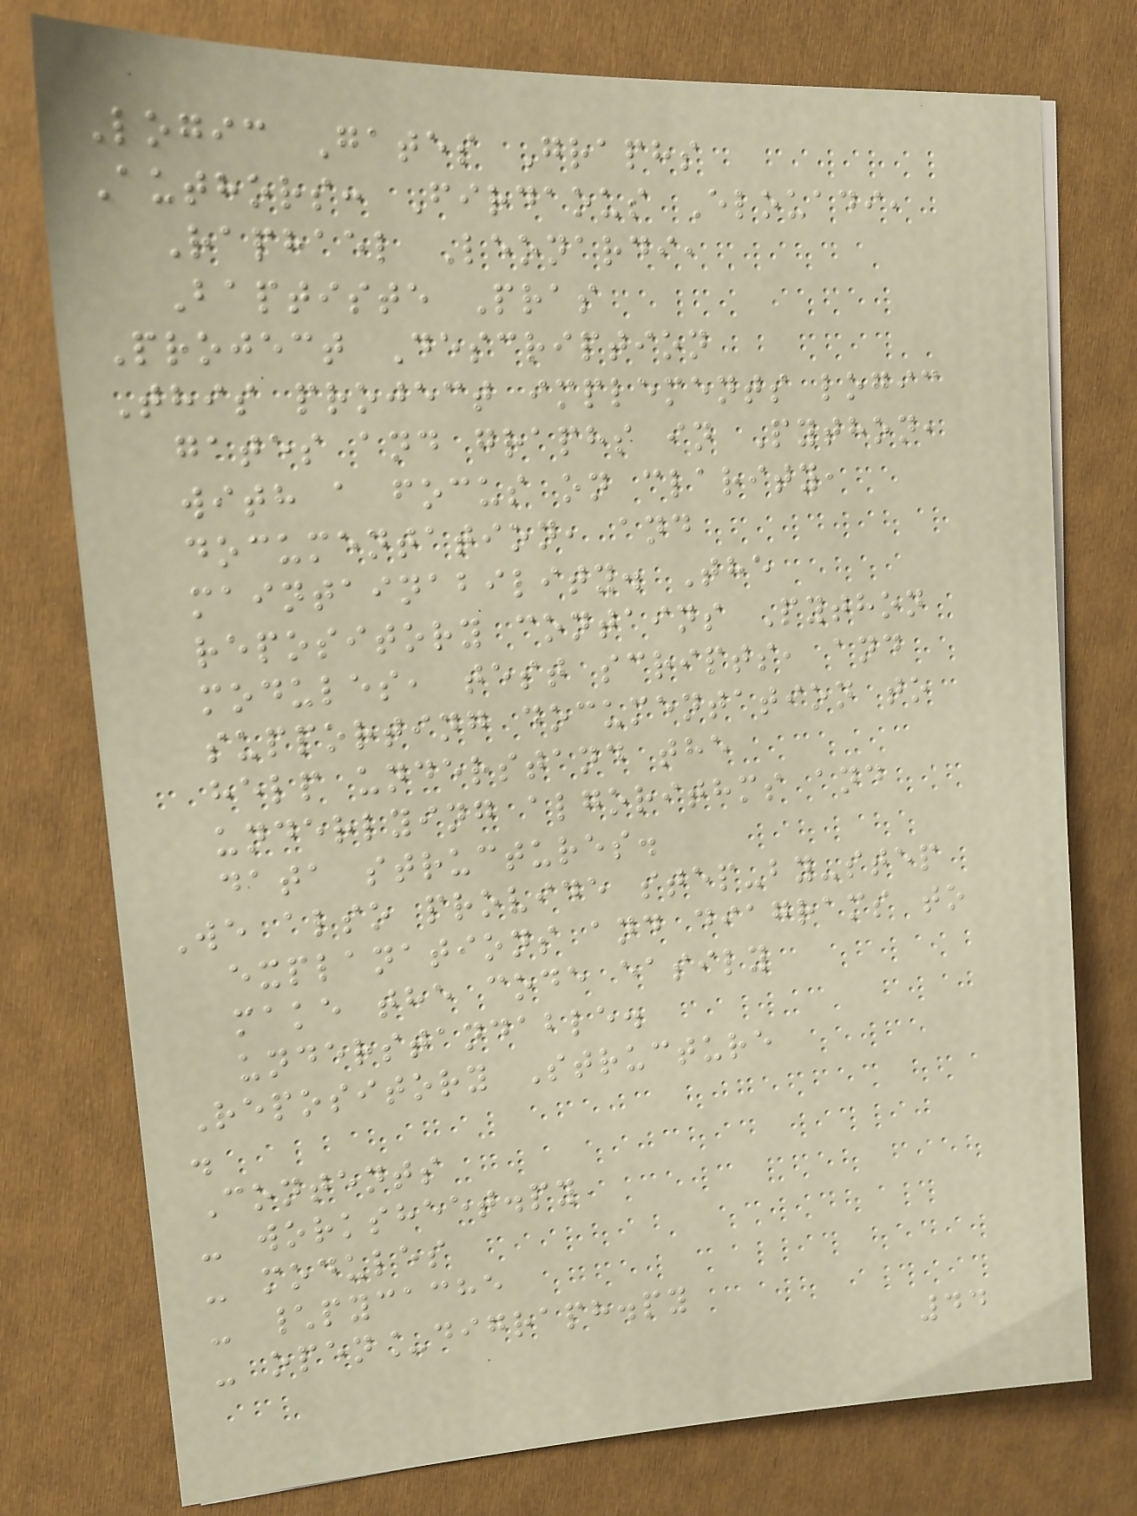Logic Gates Graphs
Authors: Firdaous Elouadi,
Raphael Leonardi,
Baptiste Pras
Project Description
This project implements logic
gates and graphs in Python,
with a focus on clarity,
documentation, and
maintainability. The
repository contains Python
modules, test scripts, and
supporting documentation to
help understand the
underlying algorithms and
data structures.
We also provide step-by-step
explanations and diagrams to
make the code easily
understandable.
Repository Structure
.
Contents
- worksheet.py
- modules
- \pycache
- open_digraph.py
44
